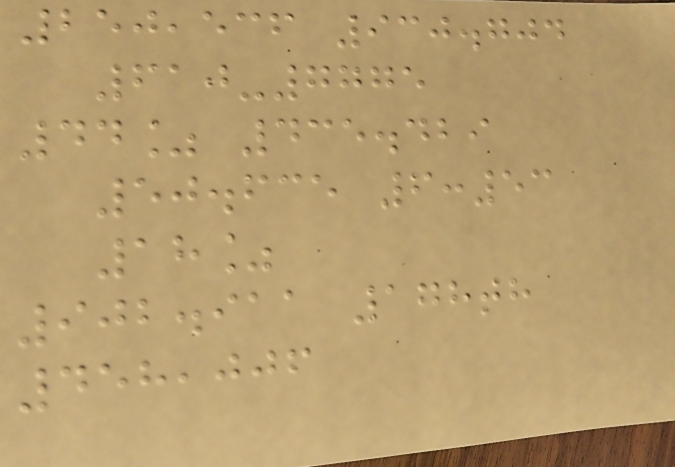250,536 930.704
610-7775
44% 435.429
50.635 6:53
18%
902.911 178th
458,006
